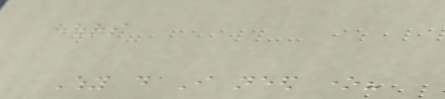hours
Why do I need one?
